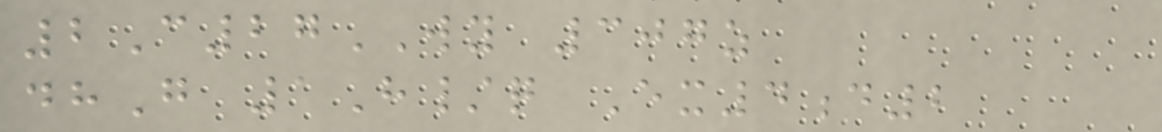2C27WY 307z
dhG 1H/q Ex4d2
